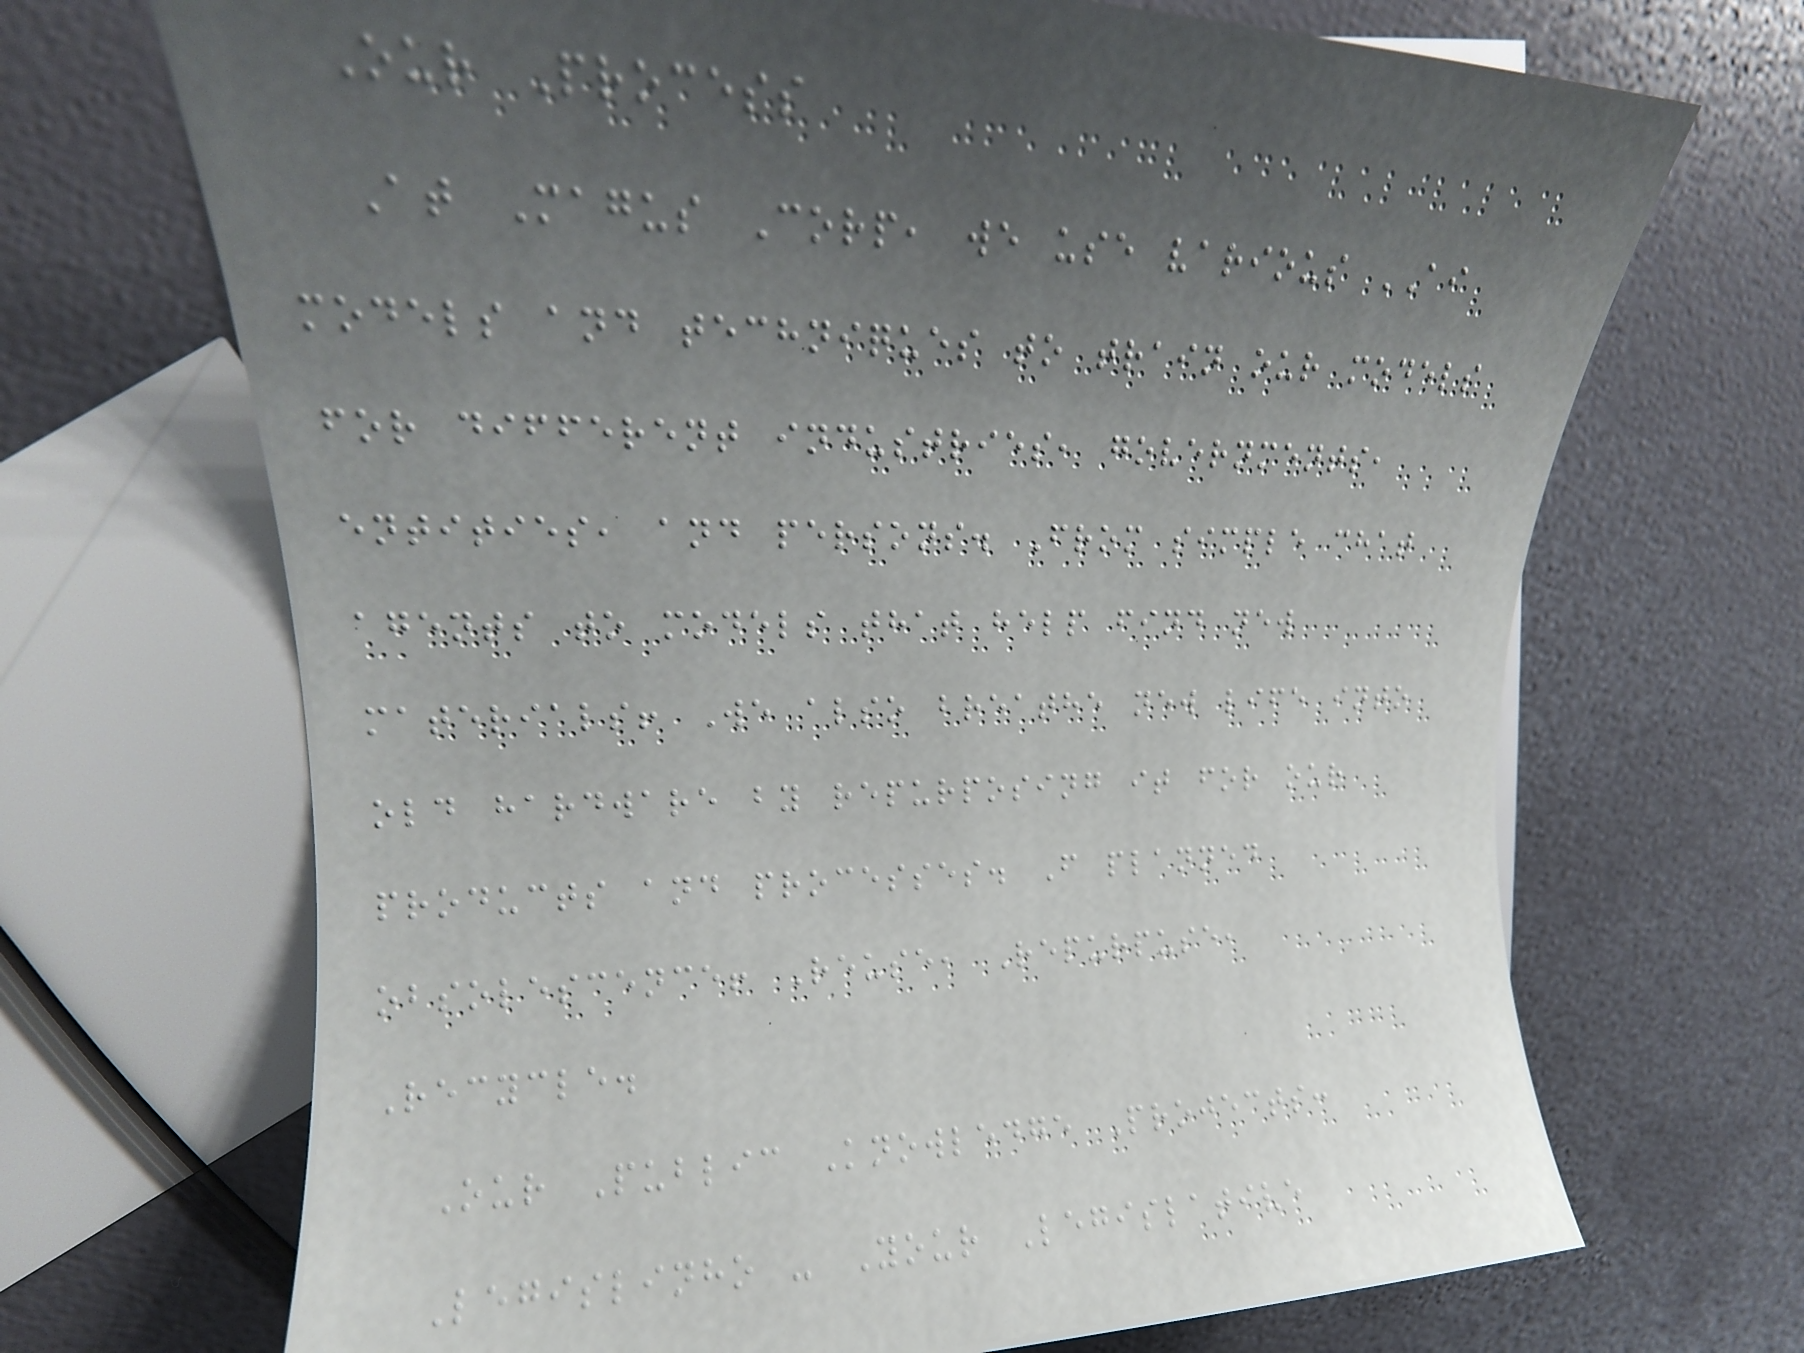Our Process
At Magus Corp, we use various AI
models and techniques to train our models
for different industries, governments,
entities, and persons. From simple chat
agents to models that help find new
materials! We also breathe new life into
old hardware by repurposing it for our
products and processes. F planned
obsolescence! Reuse, Repurpuse,
Recycle.
Our Public Knowledge Projects:
Legislinho - Your Legislative
